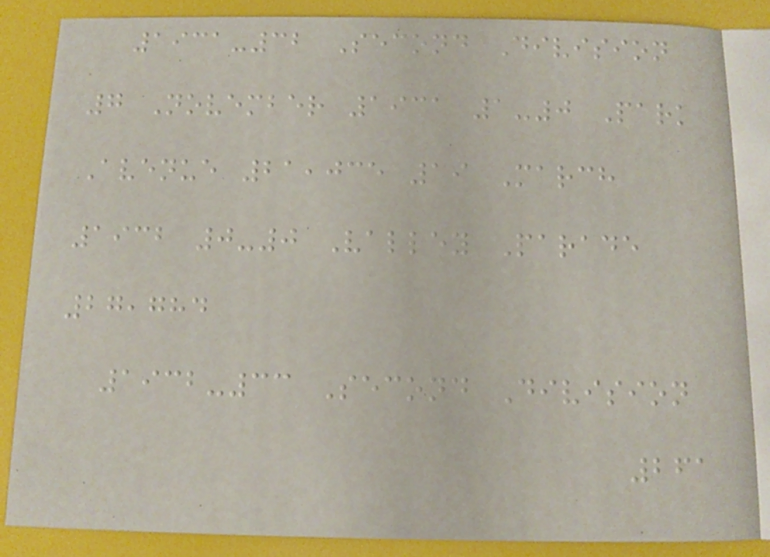1931-32 Second Division
7 November 1931 1-0 Park
Avenue 21,035 19 March
1932 0-0 Valley Parade
27,784
1932-33 Second Division
261
